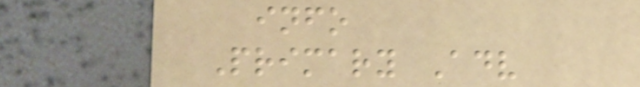info
Primary Adv
